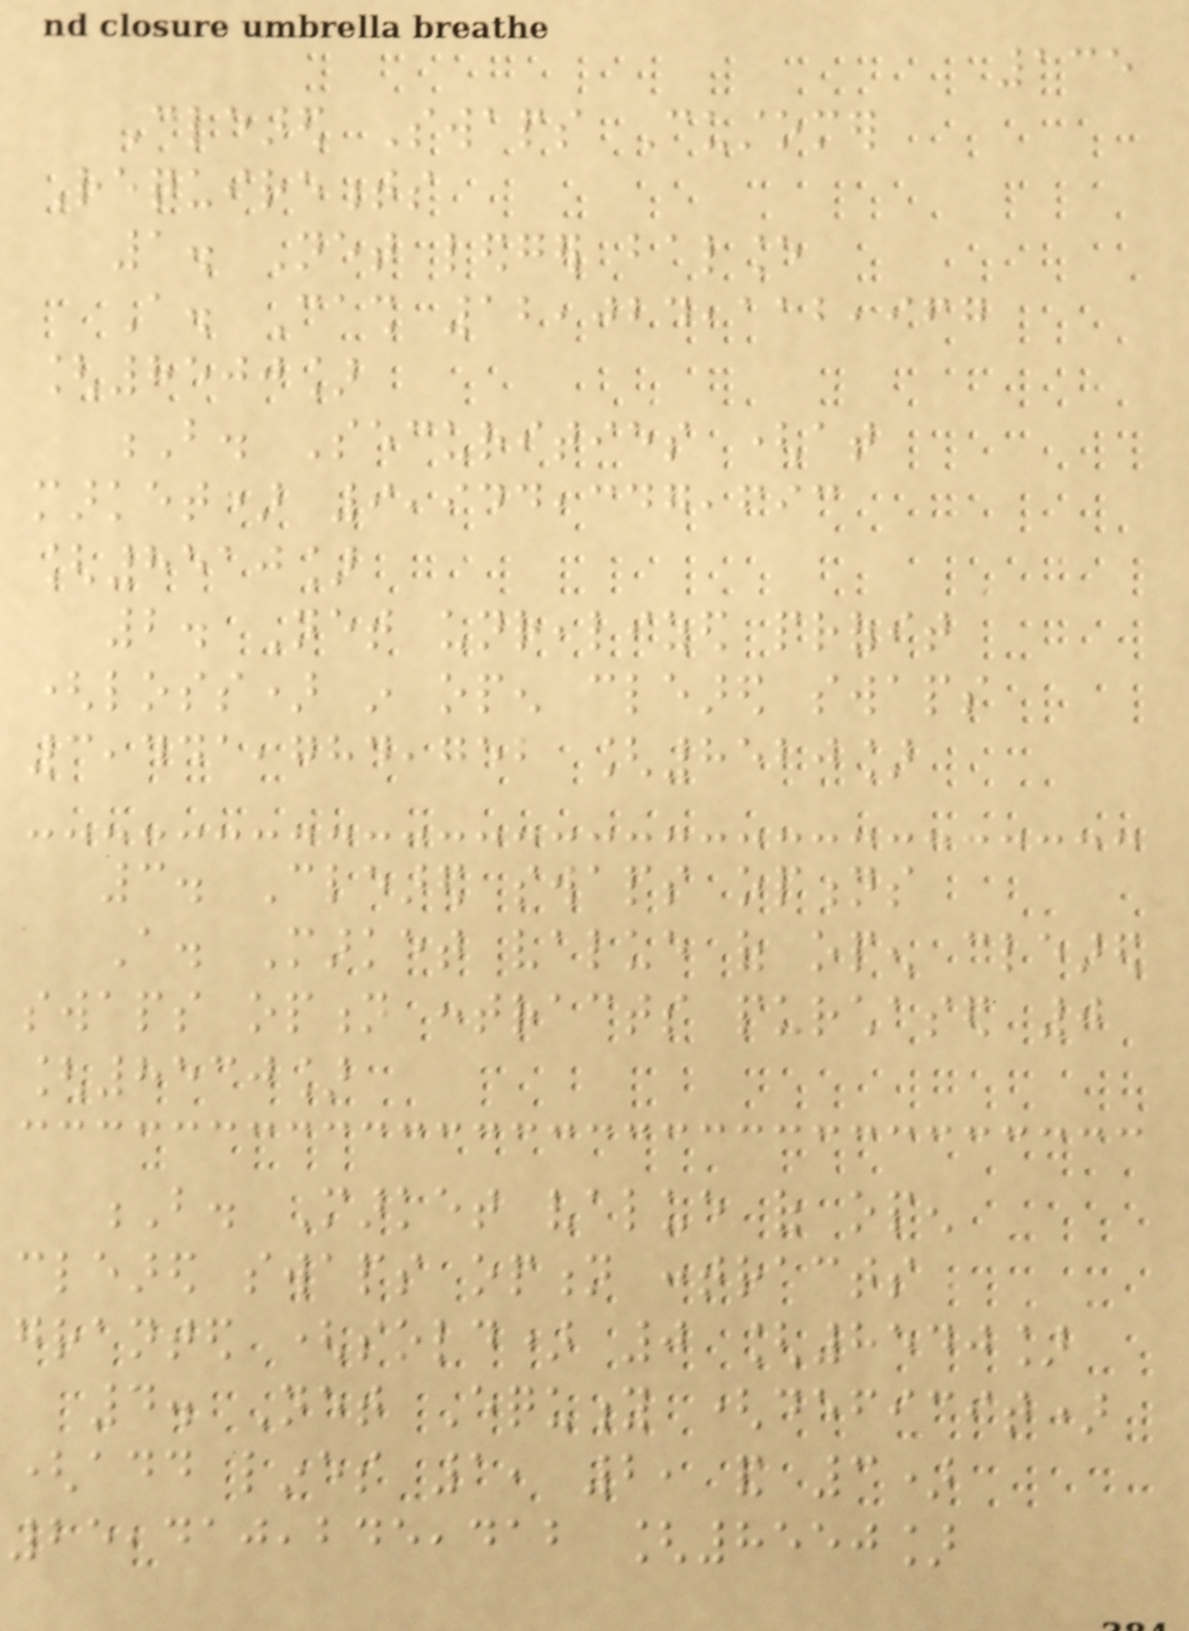135
Cleared Swaps Customer
Requirements
1. Net ledger balance
A. Cash 12,024,112,967
[8500]
B. Securities (at
market) 9,944,347,693
[8510]
2. Net unrealized profit
(loss) in open cleared swaps
3,441,784,752 [8520]
3. Cleared swaps options
A. Market value of open cleared
swaps option contracts purchased 0
[8530]
B. Market value of open
cleared swaps option contracts
granted (sold) 0 [8540]
4. Net Equity (deficit)
(add lines 1, 2, and 3)
25,410,245,412 [8550]
